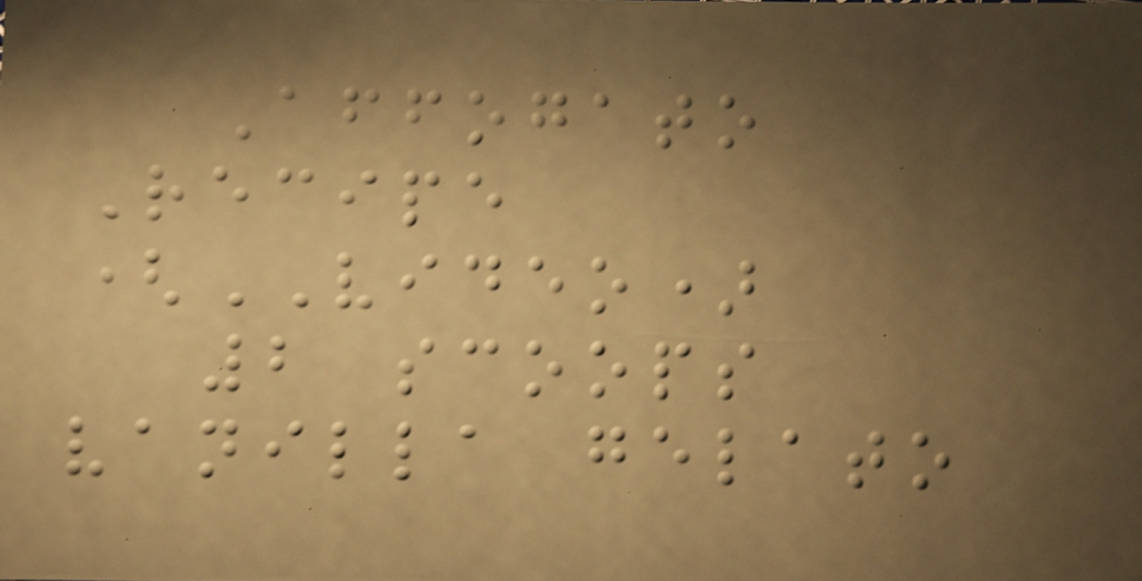Affogato
Recipe
(VIDEO)
2 scoops
vanilla gelato
